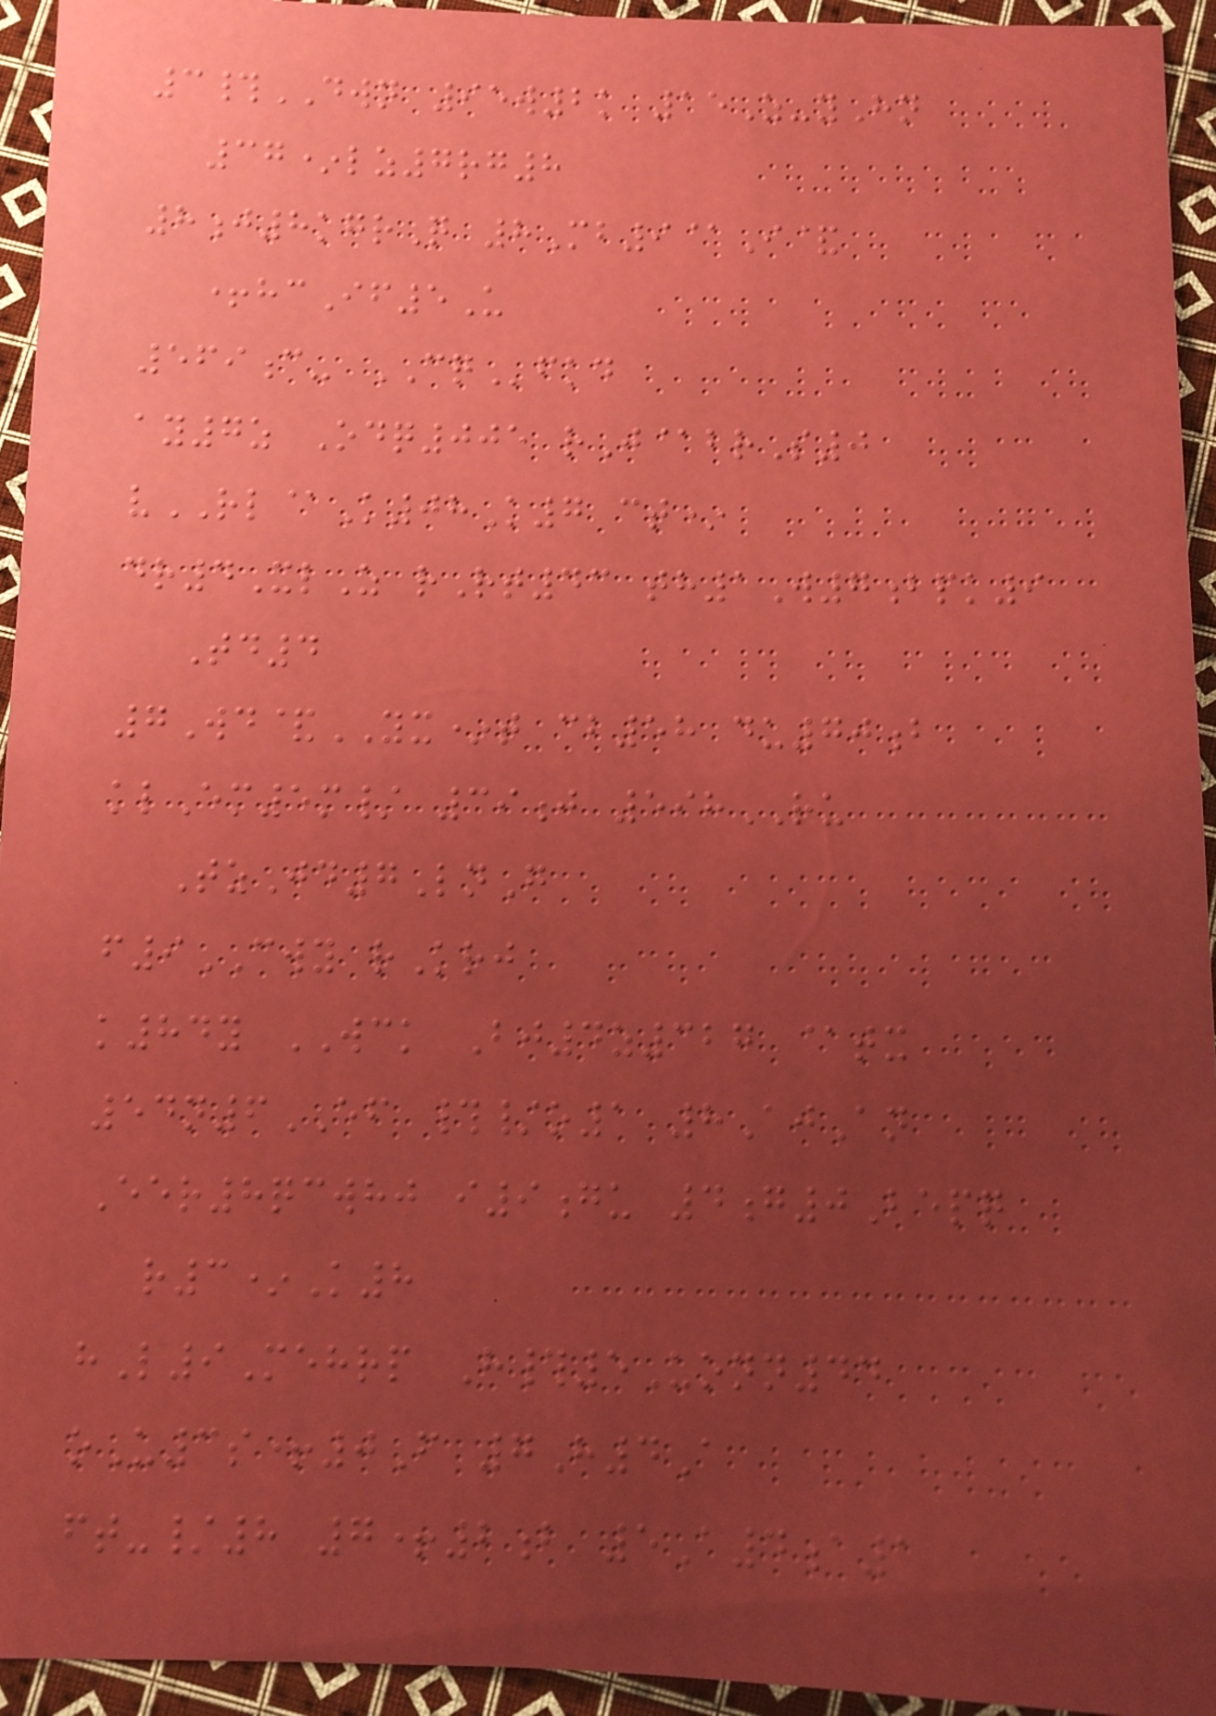3#DWN 95w2k 15Z-yHn
37*lz7rg8
8j8kgrQ 8Mb9@I&
+hcIf5U
569c- CQfkd
ay7z Odq005 rJ@brS0
vRL@K08K7 ct*
dr4XlZ rRt43 th1W7bpk9
Td4
7Wd&YX*t cb58 du70b
klEm5m/ 39j 598RU
TzJd7LnG
f9CWY rKrj
k84y WCK Bj4z327 @tx
54n6EF #/o1 8AjAn
Eer8qcwhj i9gu 4g0Bepq
r3*K8
hL9Mehrp H#5Uonn44
oU3s+0F 7H4A
ft-/8 7+2b 5A4a1
